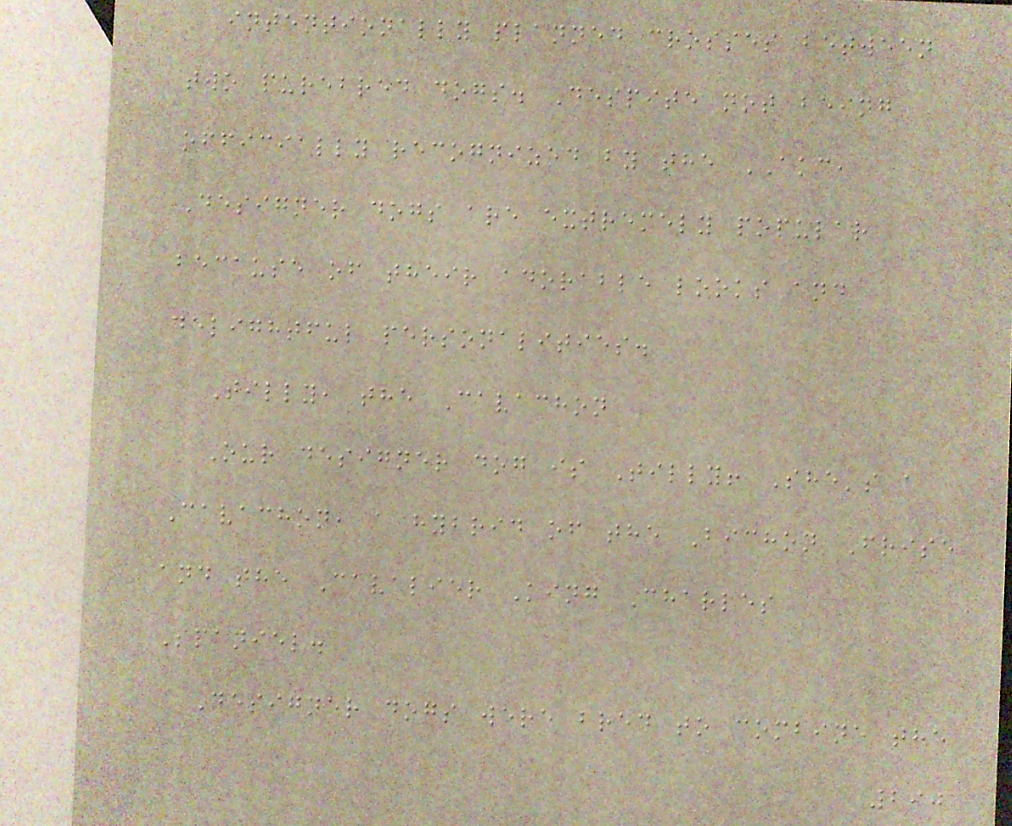intentionally planned crosses between
two purebred dogs. Despite not being
officially recognized by the AKC,
Designer dogs are extremely popular
because of their adorable looks and
delightful personalities.
Tilly, the Cavachon
Our designer dog is Tilly! She's a
Cavachon, a hybrid of the Bichon Frise
and the Cavalier King Charles
Spaniel.
Designer dogs were bred to combine the
290
